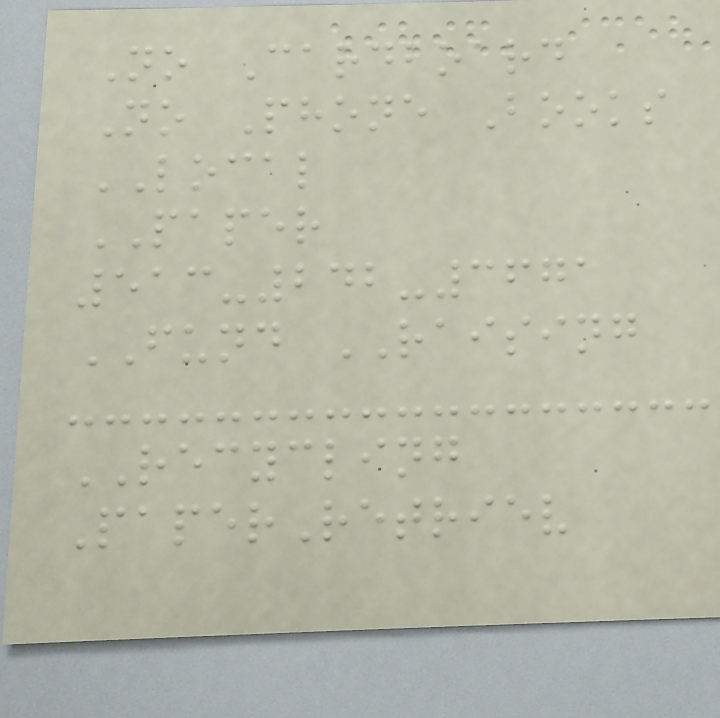No Cardboard
No Phone Books
LOCAL
PAPER
513-242-3671
FUND RAISING
RECYCLING
PaperRetriev
